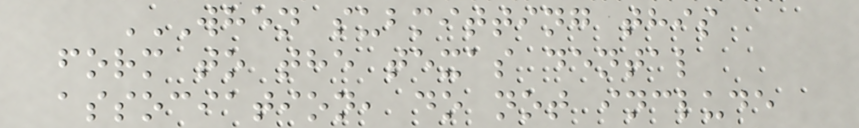WHEN SUBMITTING THIS
FORM TO THE TEXAS DENTAL
ASSOCIATION, DO NOT INCLUDE
